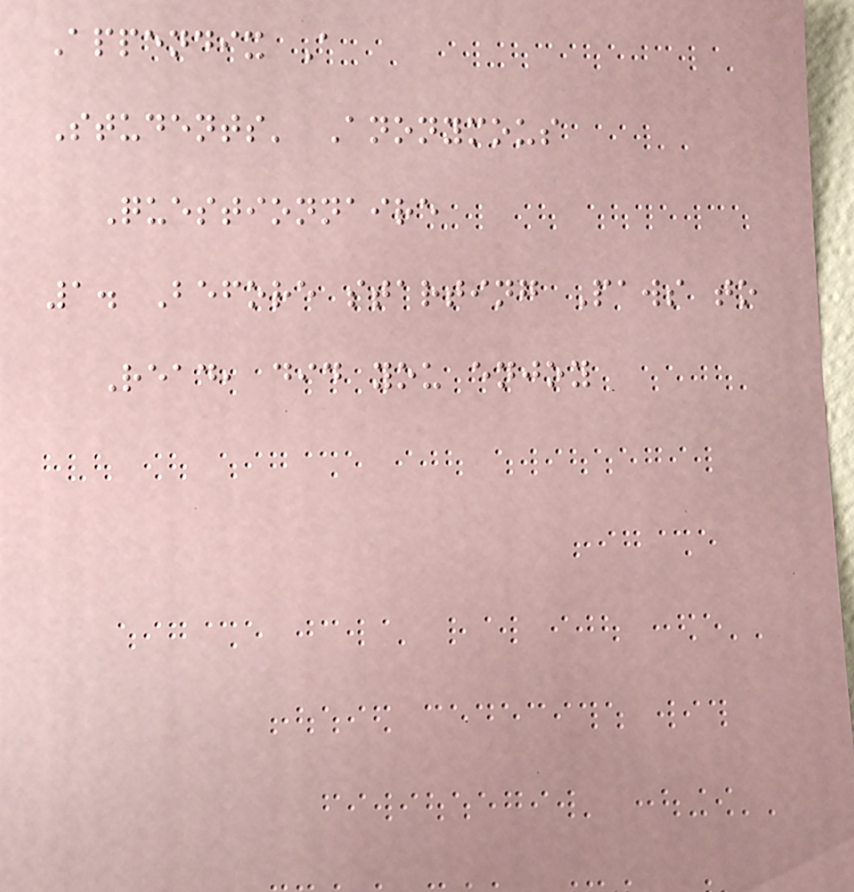Appendix A
Students' Anonymous
Questionnaire
1. Before starting Paws to
Read, did you enjoy
